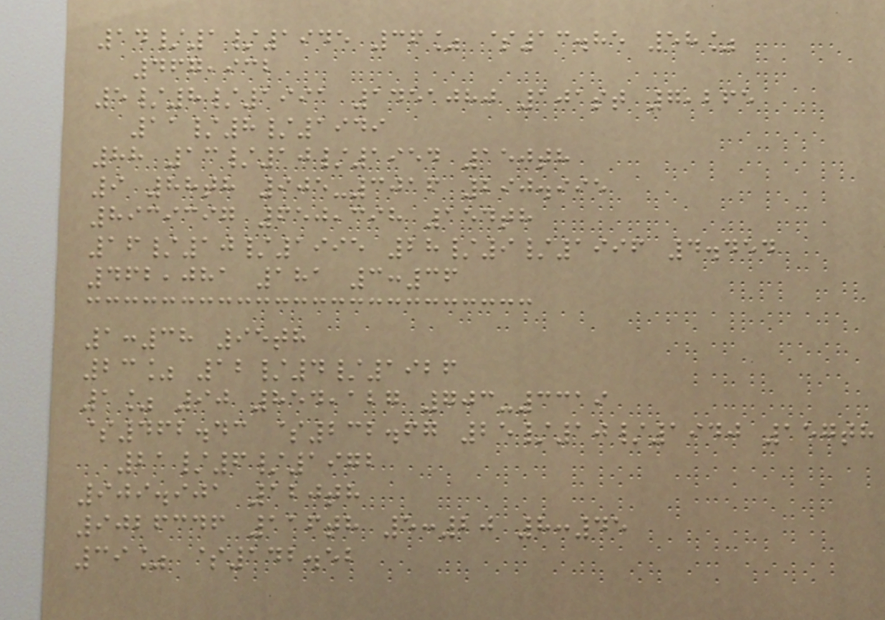14/1/1945 36% $13.85 58%
467,932
5/8/1991 1451080 101st 7,265
11/8/1949
88 13/10/1954 150th
9 88th 905-3016 290.995
8939397 650,398 154th
16/10/1995 28/9/1996 4.454
462,081 181 3:36
1:38 95th
23% 12/4/1926
1% 90 854,127 703-3319
$462.43 $232.67 25/10/1940 157th
21/6/1972
909.901 120th
9026346 116th 5:20 8:45
39% $142.52
